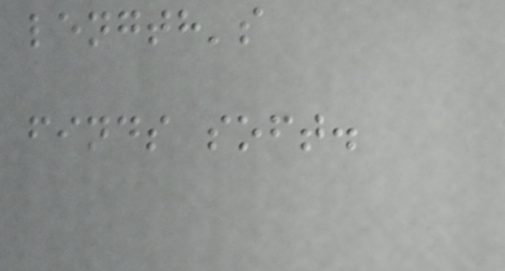length's
finds soft.
